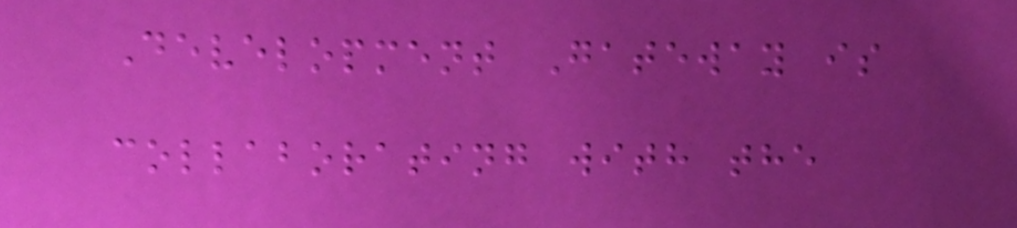Development Gateway is
collaborating with the
